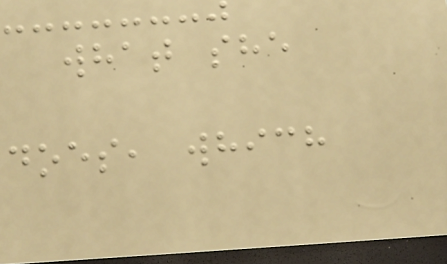what she
does, which
